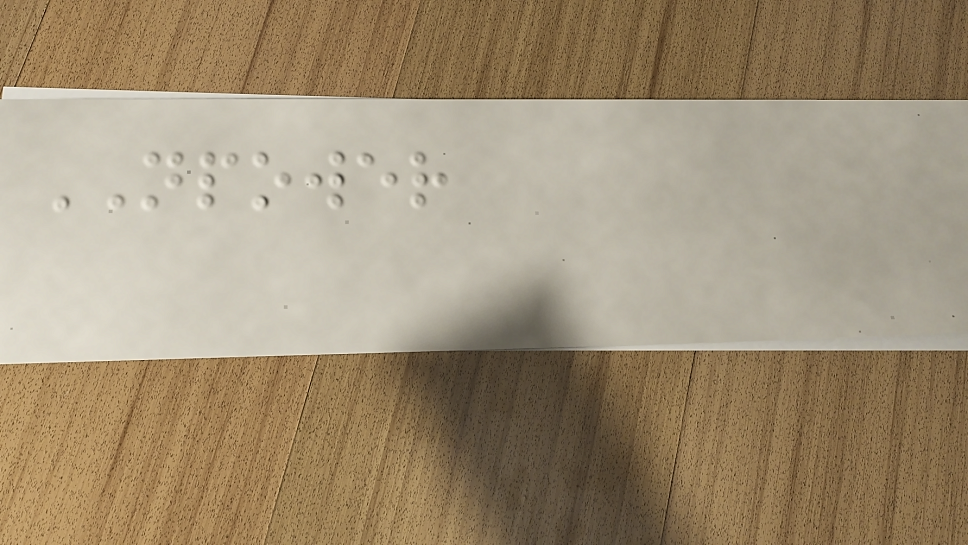NPOWER
